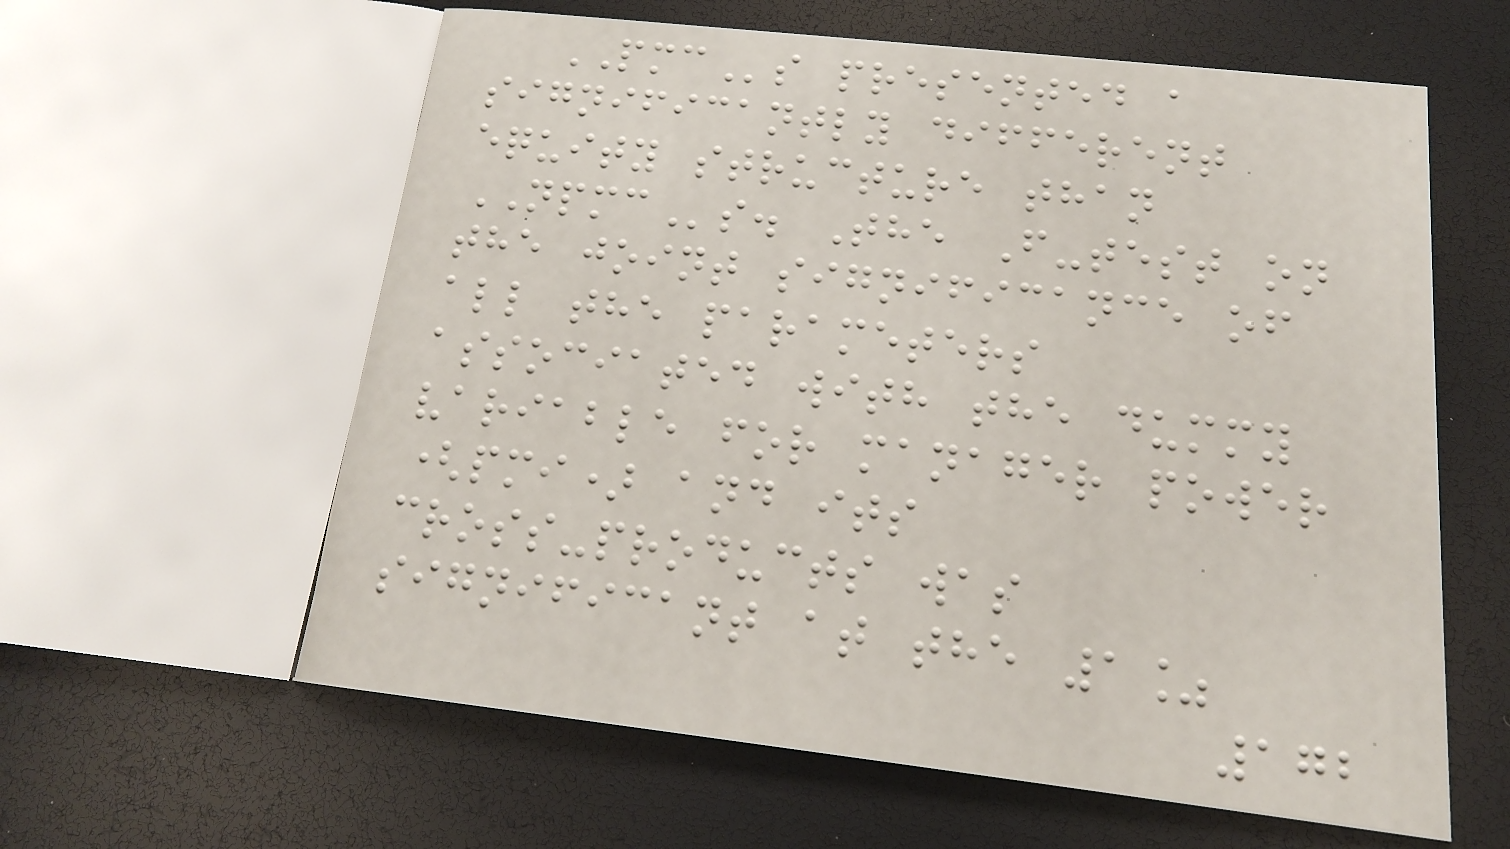PMCs presented a
significantly different
equity structure than
NPMCs. The F-test on
the joint significance of
all the parameters
associated with the dummy
variable for manager power
(pmi) and its
cross-products was
significant at the 1%
172
